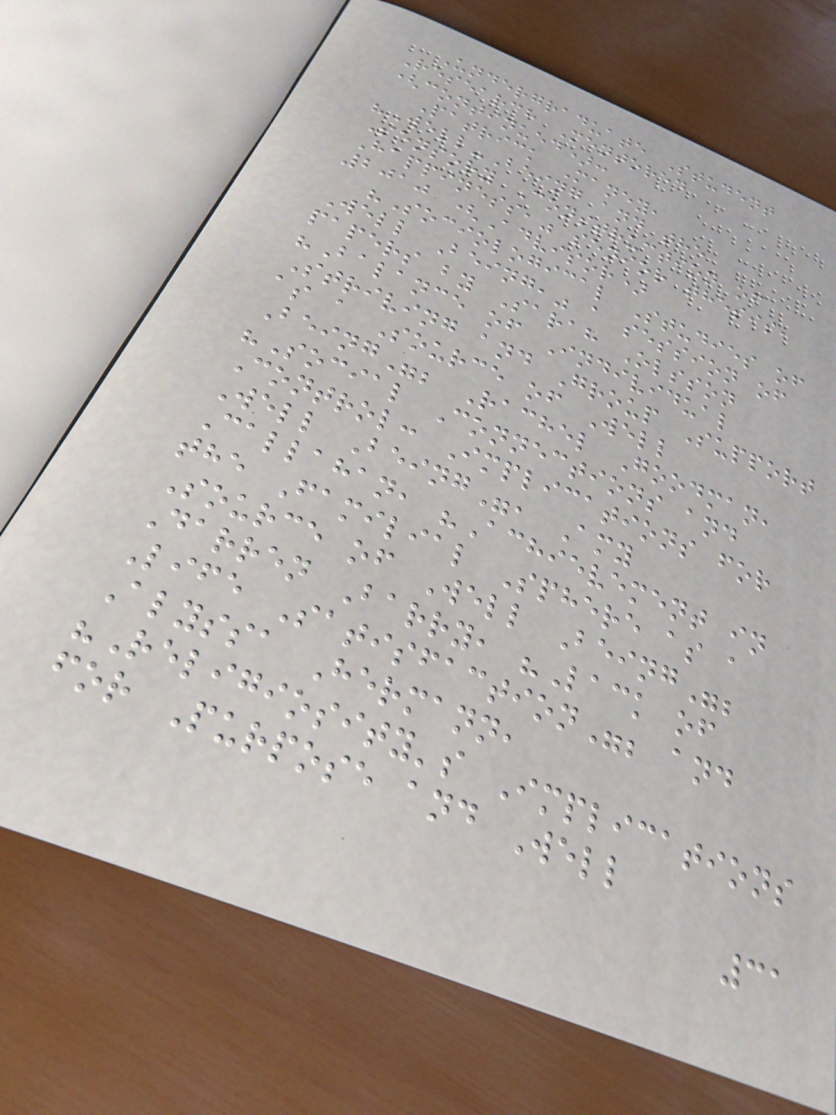Undergraduate Student
Research Mentored
(continued):
Patrick Maney,
"Well-Being and the
Sensory Construction of
Happiness," senior thesis,
2010 (Advisor)
"Sociological Studies of
Well Being," a session of
papers by Sarah Olsson
"Balance of Individual
Striving and Group Support
as a Source of Well
Being"; Rachel Goodman,
"Social Connections and
Control: Implications for
Well Being", Amy
Callahan, "Achievement in
the Familial Sphere as a
Source of Well Being";
Darren Barry, "Lack of
Life Satisfaction"; and
Alyssa Hermann,
"Religiosity's Implications
for Purpose and Well
31
